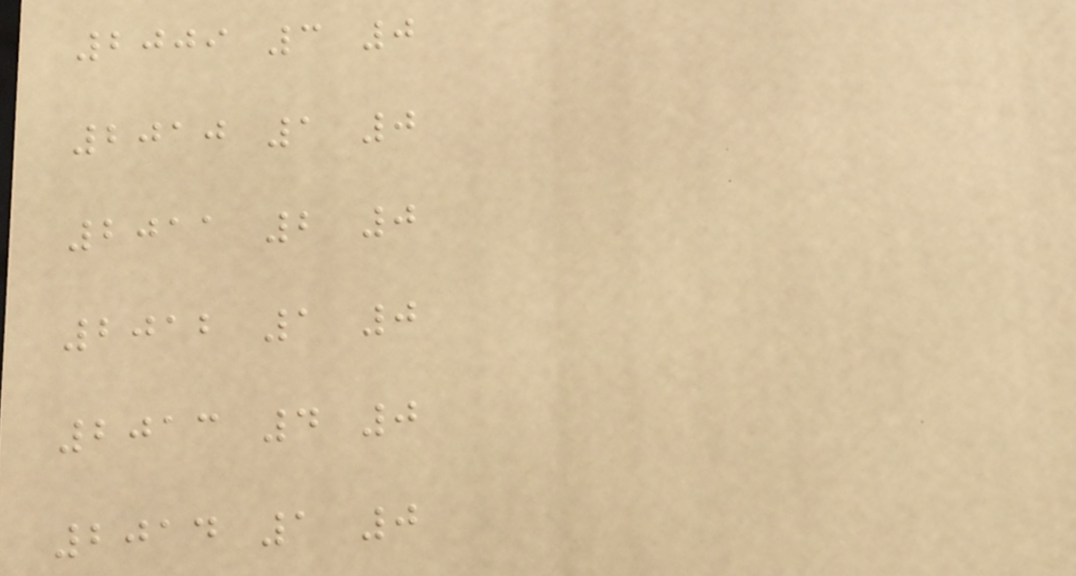2009 3 0
2010 1 0
2011 2 0
2012 1 0
2013 4 0
2014 1 0
